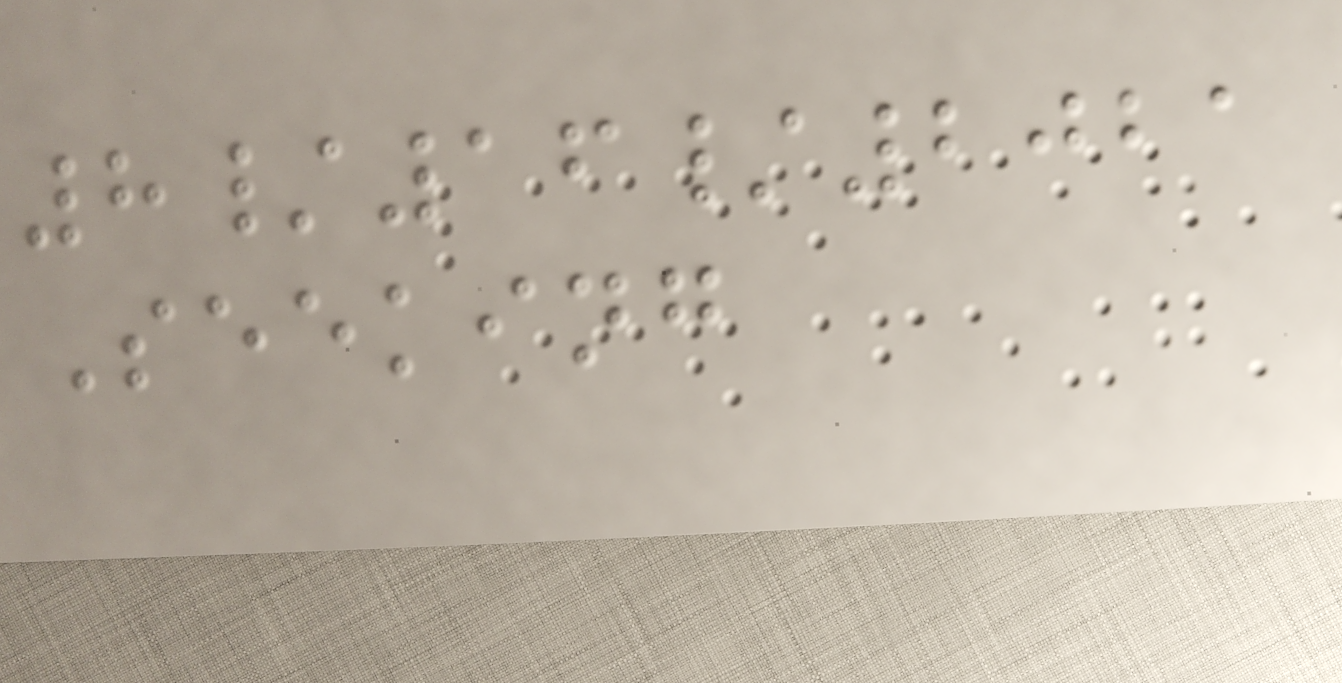8/16/2021
Seeking
